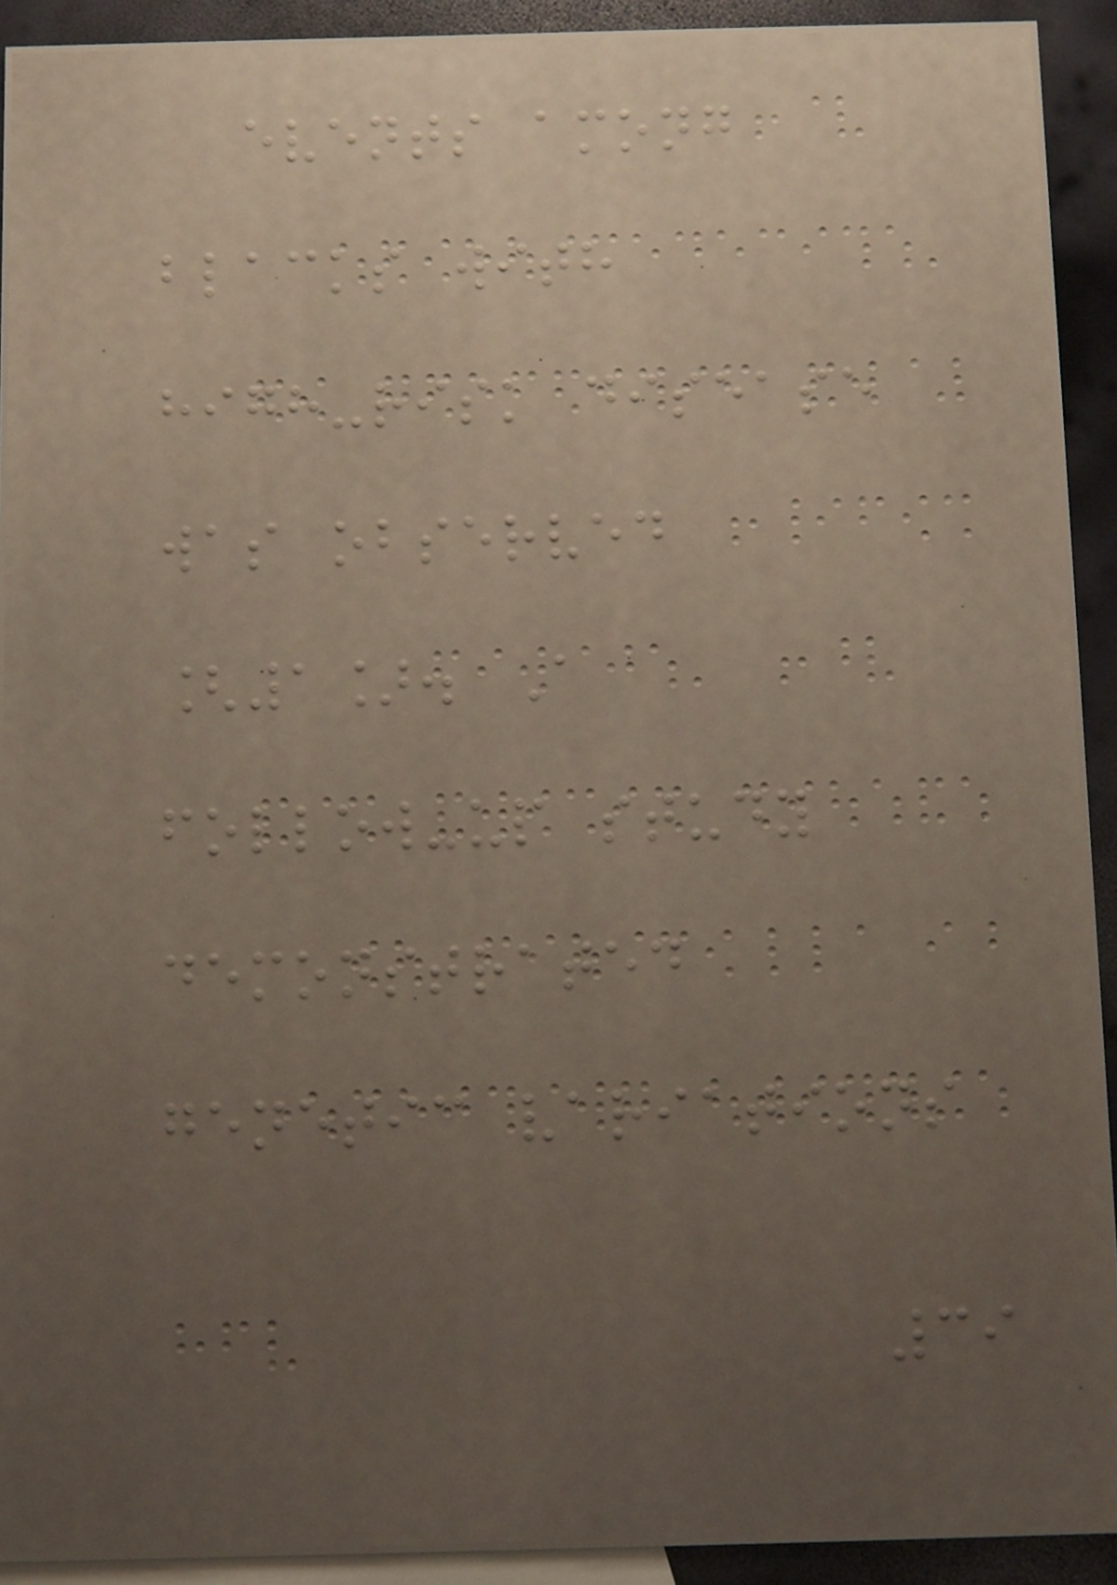events among
blacks with
high-risk disease
was observed
[1]. A
follow-up study
demonstrated
genetic variations
39
